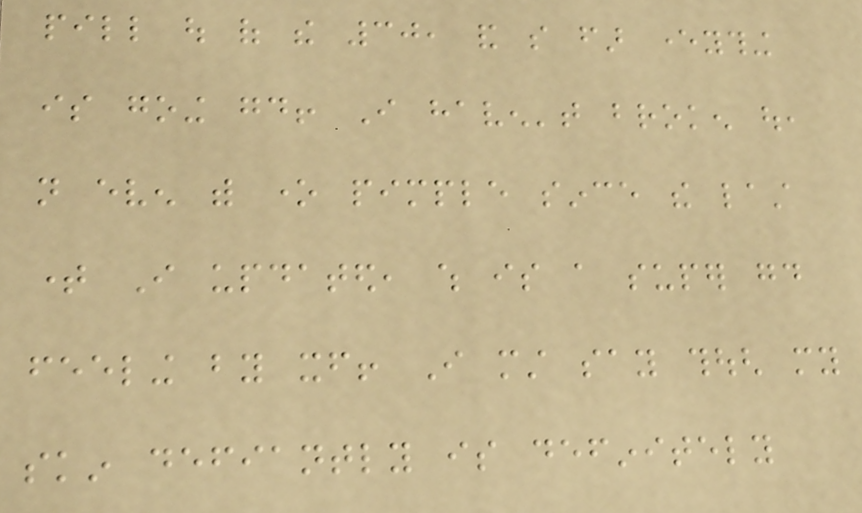pill out of the 30, and so far everything
is going good! I haven't broken out,
not even with one pimple since the last
time I updated, which is a super good
feeling by itself! I must say though my
skin defiantly is definitely
